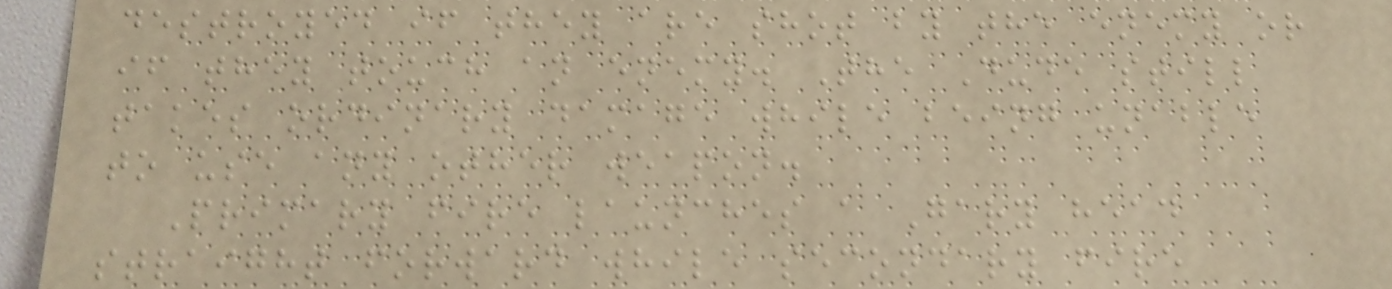destroyed if they are shot by the enemy or
if they touch an enemy. The Dude still
takes ordinary damage while being unable
to use any other weapon.
Primary fire launches a Gary head
straight forward while secondary fire
